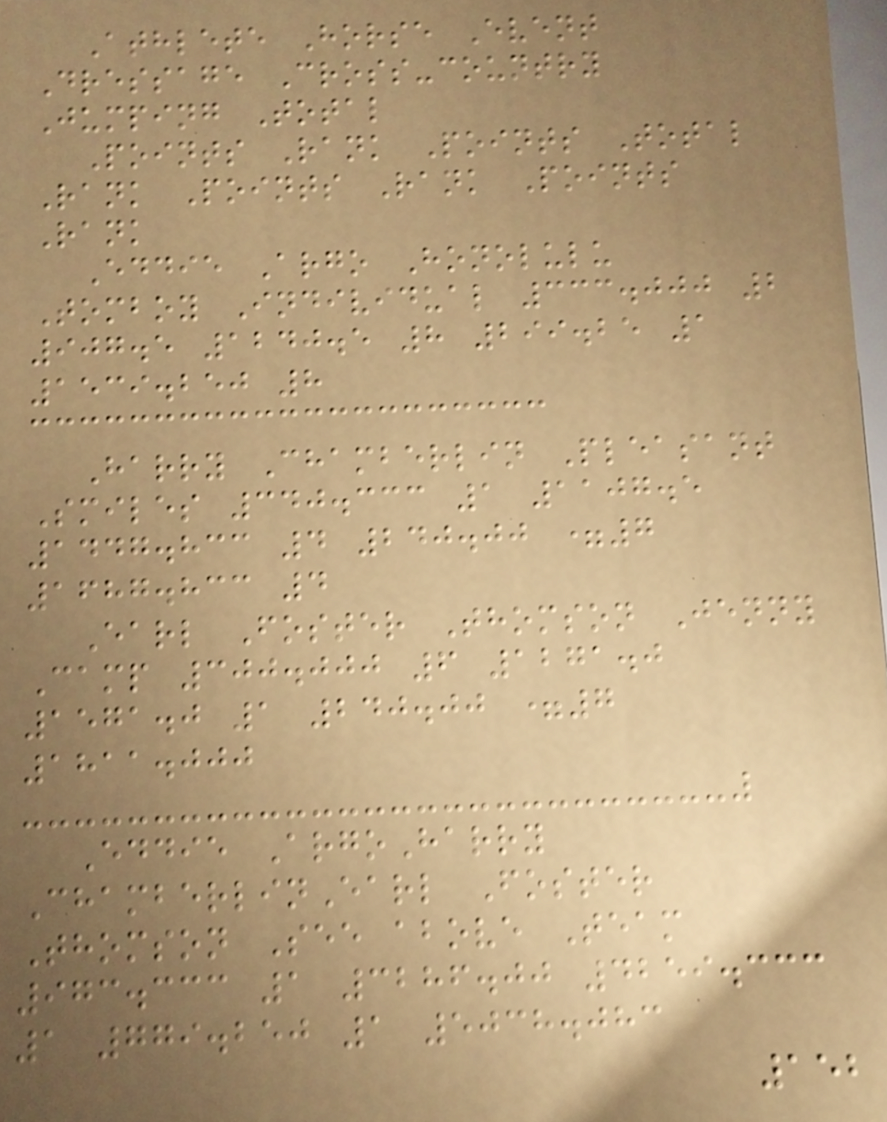Athlete Horse Event
Dressage Cross-country
Jumping Total
Points Rank Points Total
Rank Points Rank Points
Rank
Eddie Argo Honolulu
Tomboy Individual 333.000 2
907.5 1240.5 8 299.25 1
1539.250 8
Harry Chamberlin Pleasant
Smiles 340.333 1 1107.5
1447.833 4 240.00 =7
1687.833 4
Earl Foster Thomson Jenny
Camp 300.000 6 1271.0
1571.0 1 240.00 =7
1811.000
Eddie ArgoHarry
ChamberlinEarl Foster
Thomson See above Team
973.333 1 3286.00 4259.333
1 779.250 1 5038.083
152
